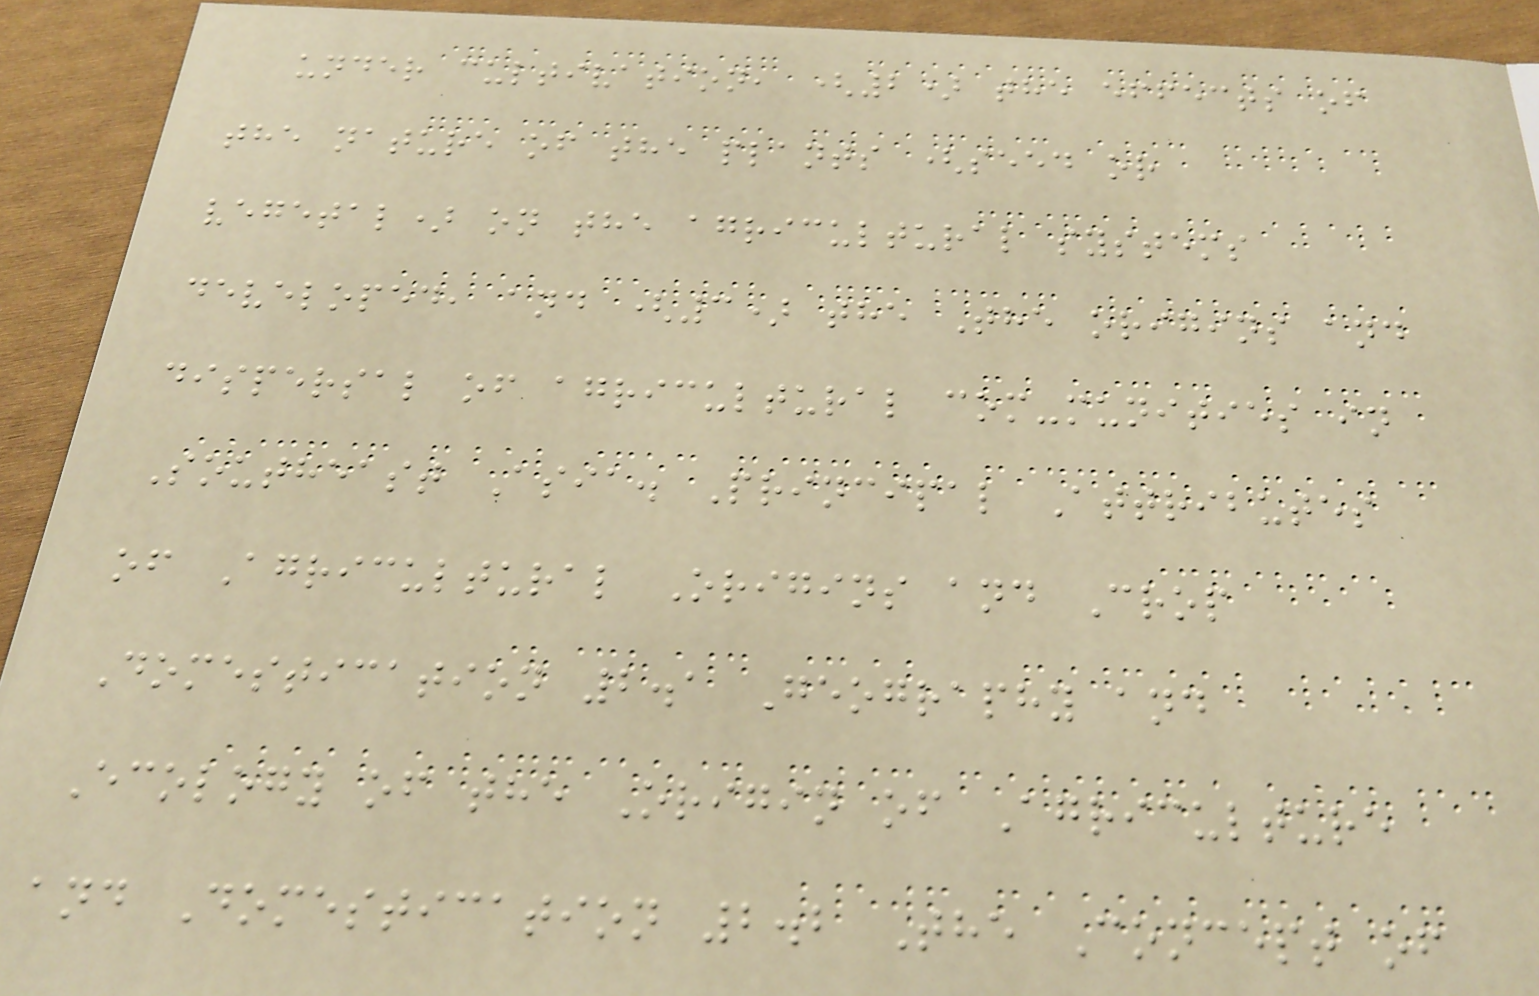under cultivation, (2) the effects of
the nature of the plants (seed or
vegetal) on the agricultural systems
developed, and (3) the The origins and
dispersal of agricultural com-munities in
Southeast Asia. Principal Attributes
of Agricultural Origins and Crop
Domestication 2.1 Geography and
Ecology of the Origin of Agriculture
and Domestication 2.2 The Concept of
